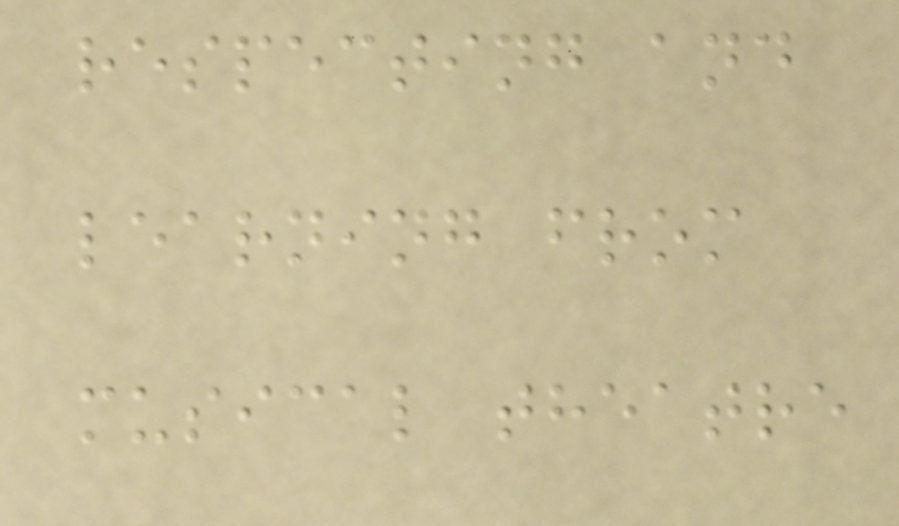respecting and
learning from
musical theatre
